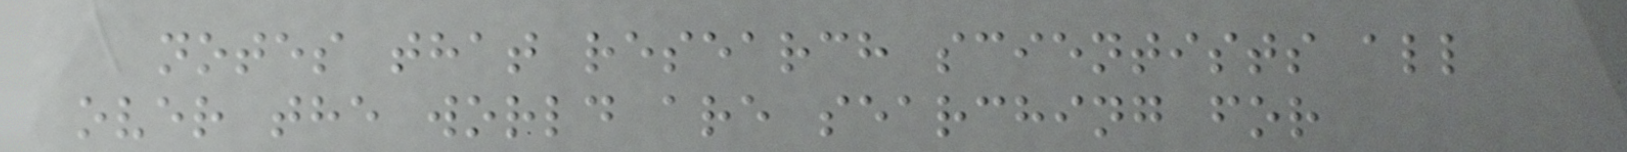notes that research scientists all
over the world are searching for
